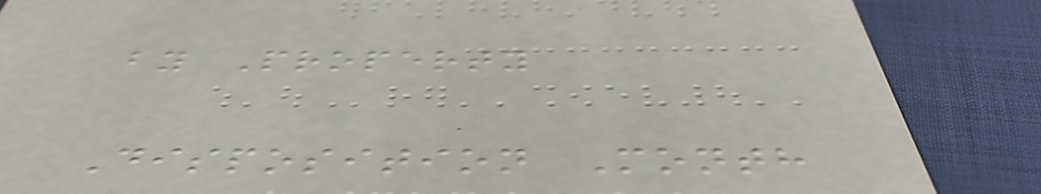by Property
Disposition Month
